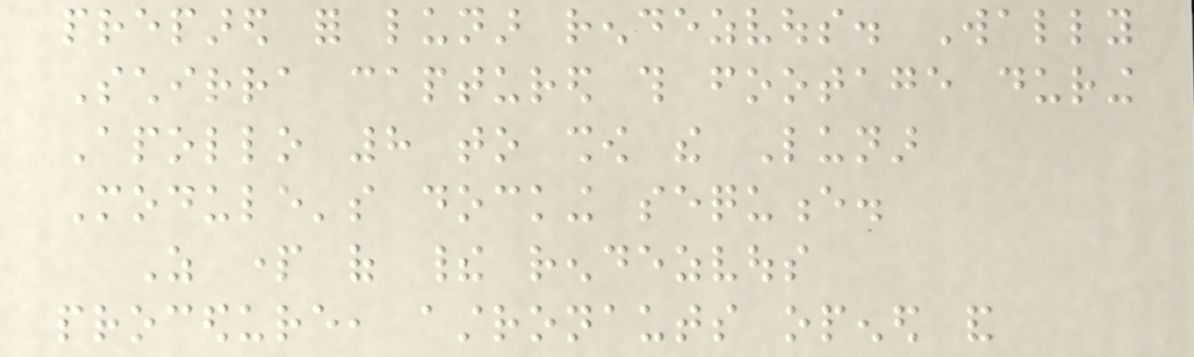prepared for lunar rendezvous. Wally
Schirra captured this footage during
Apollo 8 to show the Lunar
Module's docking sequence.
As part of their rendezvous
procedure, astronauts opened and
